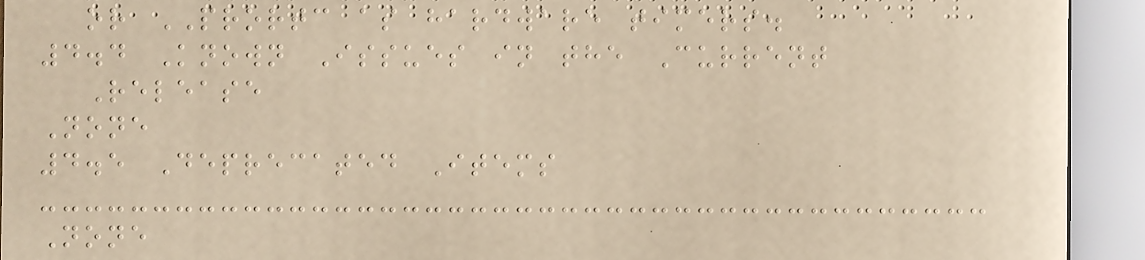or PRORTC as hardware timers.
4.4 Known Issues in the Current
Release
None
4.5 Deprecated Items
None
